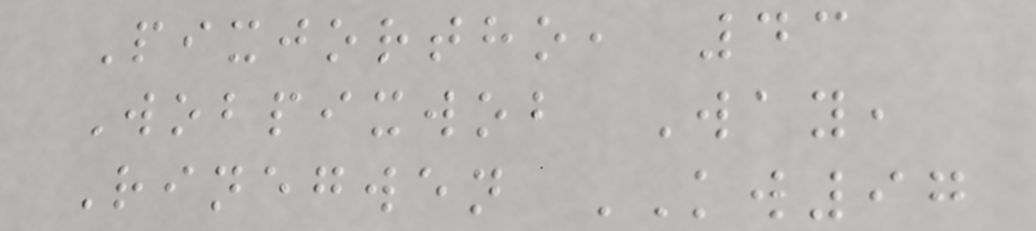Pixjortho, 43
Wobpixwob Way,
Rinegwen KW97
